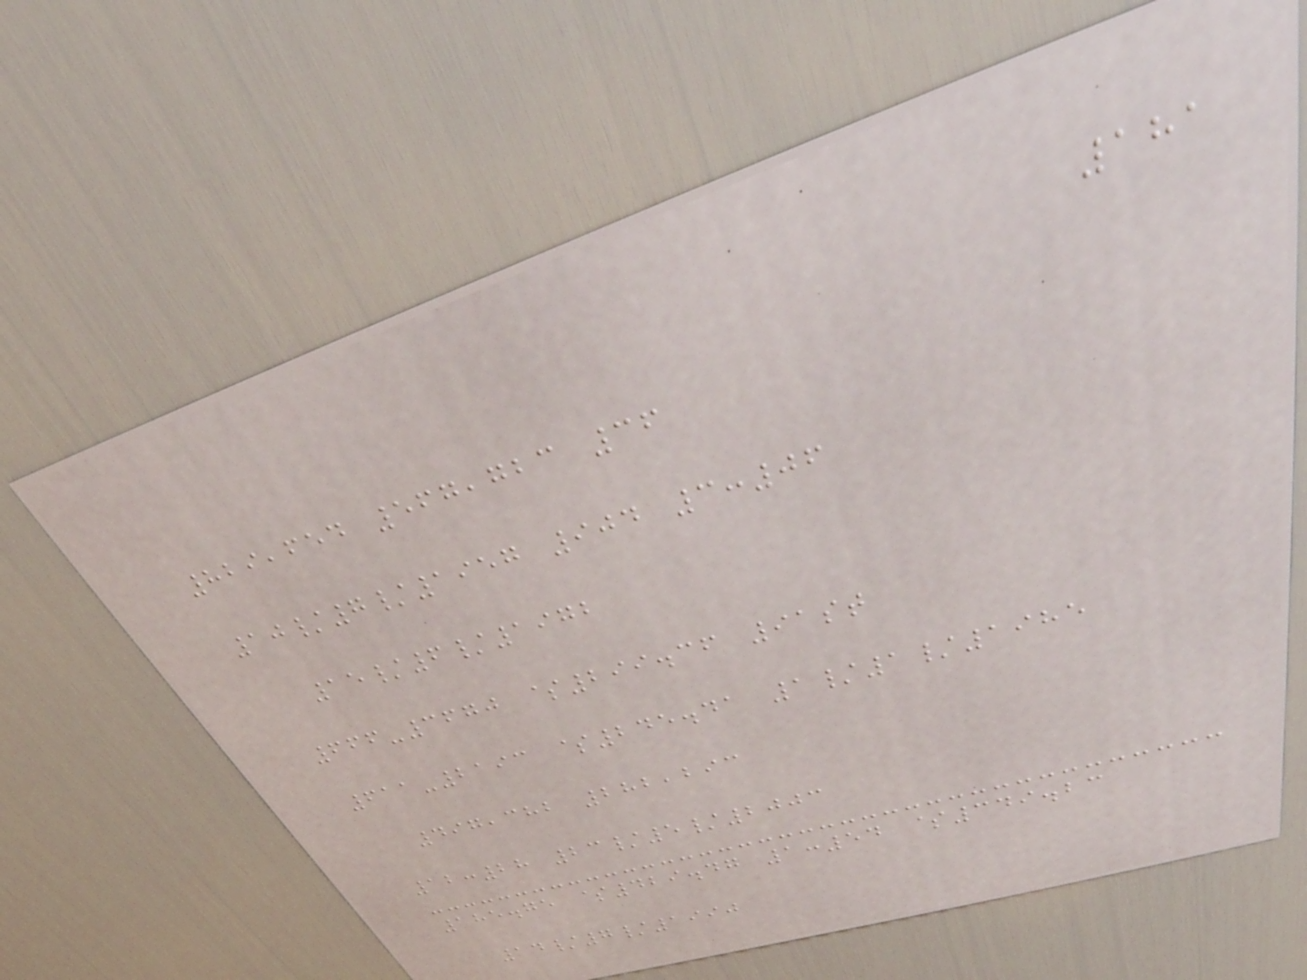181
829,654 567,723 36
10/7/1957 904 3:06
15/6/1972
666-3670 $299.36 91st
611-2193 $245.41 1/1/1985
497,382 282,293
12:28 23/5/2003
185.75 $429.47 1:54 $349.23
14/7/1990
